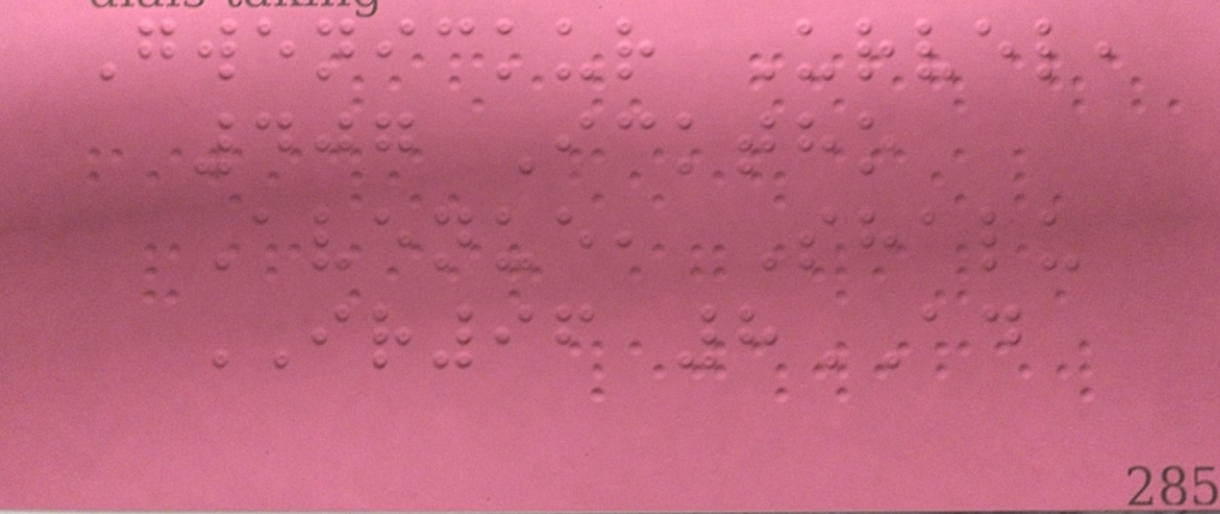Gwenickur Urvel,
407 Icktho
Avenue, Shalu
IR96 8AD
